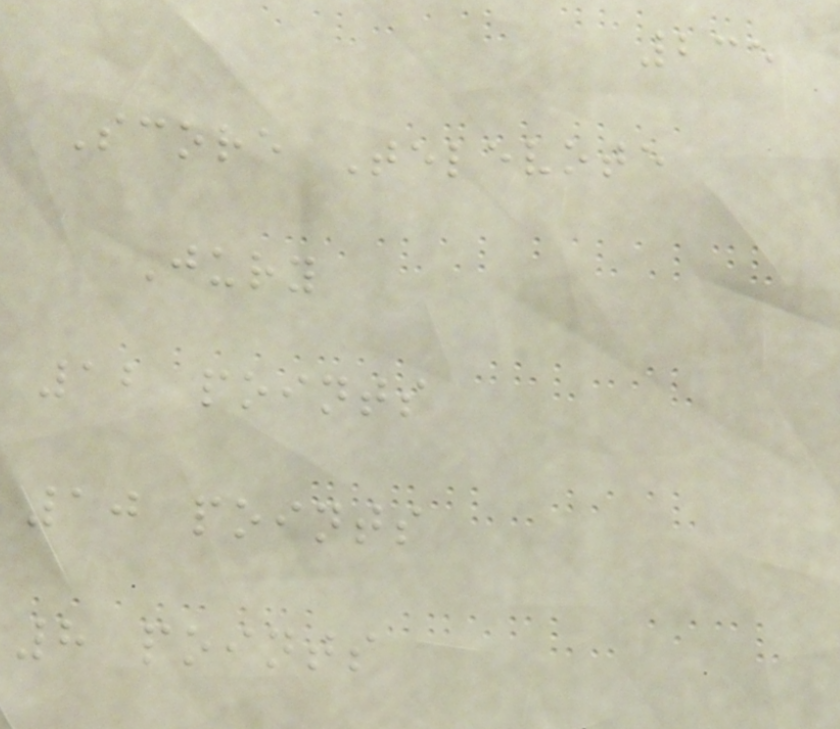235
Score Televote
Jury
12 points
10 points
8 points
